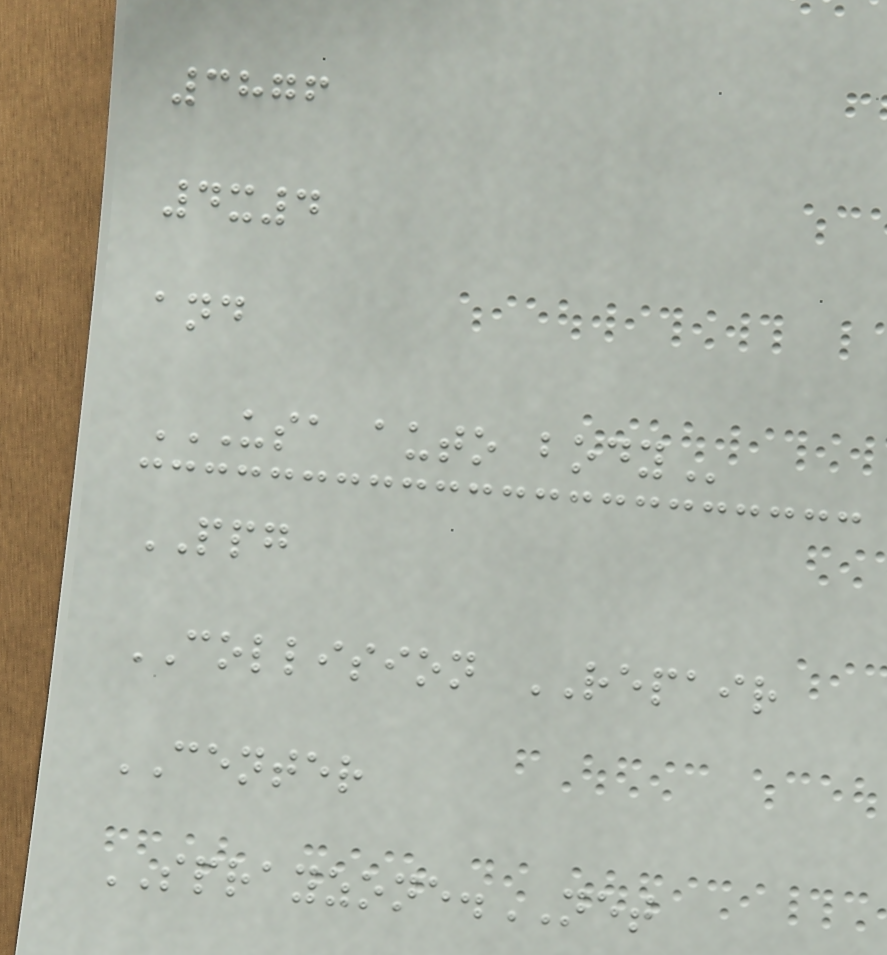3876
4x4
and
USA AUTO BODY
PPG
COLLISION REPAIR
CENTER
SPRAYZONE.NET
